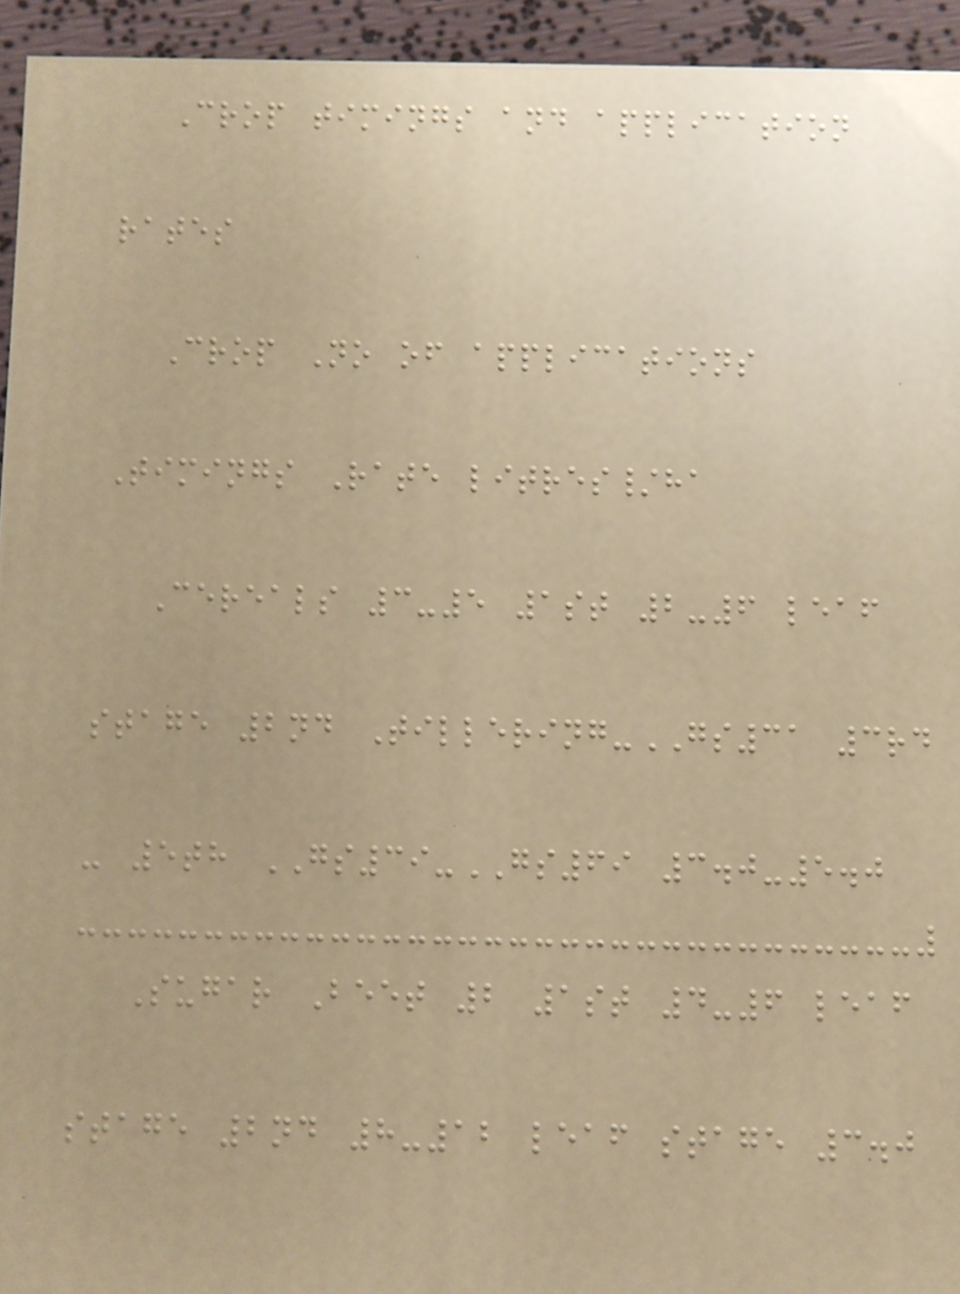Crop timings and application
rates
Crop No of applications
Timings Rate litres/ha
Cereals 3-5 1st 2-6 leaf
stage 2nd Tillering-GS31 3rd
- 5th GS39-GS69 3.0-5.0
Sugar Beet 2 1st 4-6 leaf
stage 2nd 8-12 leaf stage 3.0
